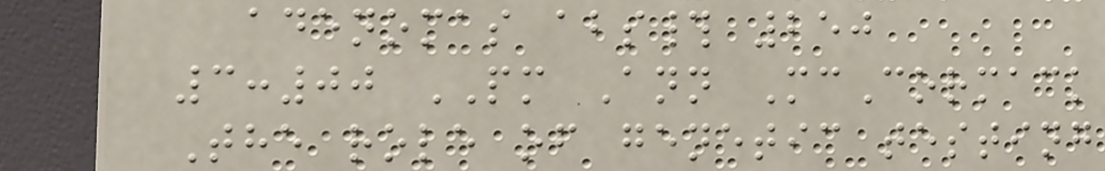adenomas abs# 250
3:00 PM Ann McCormack
The role of genetic testing
